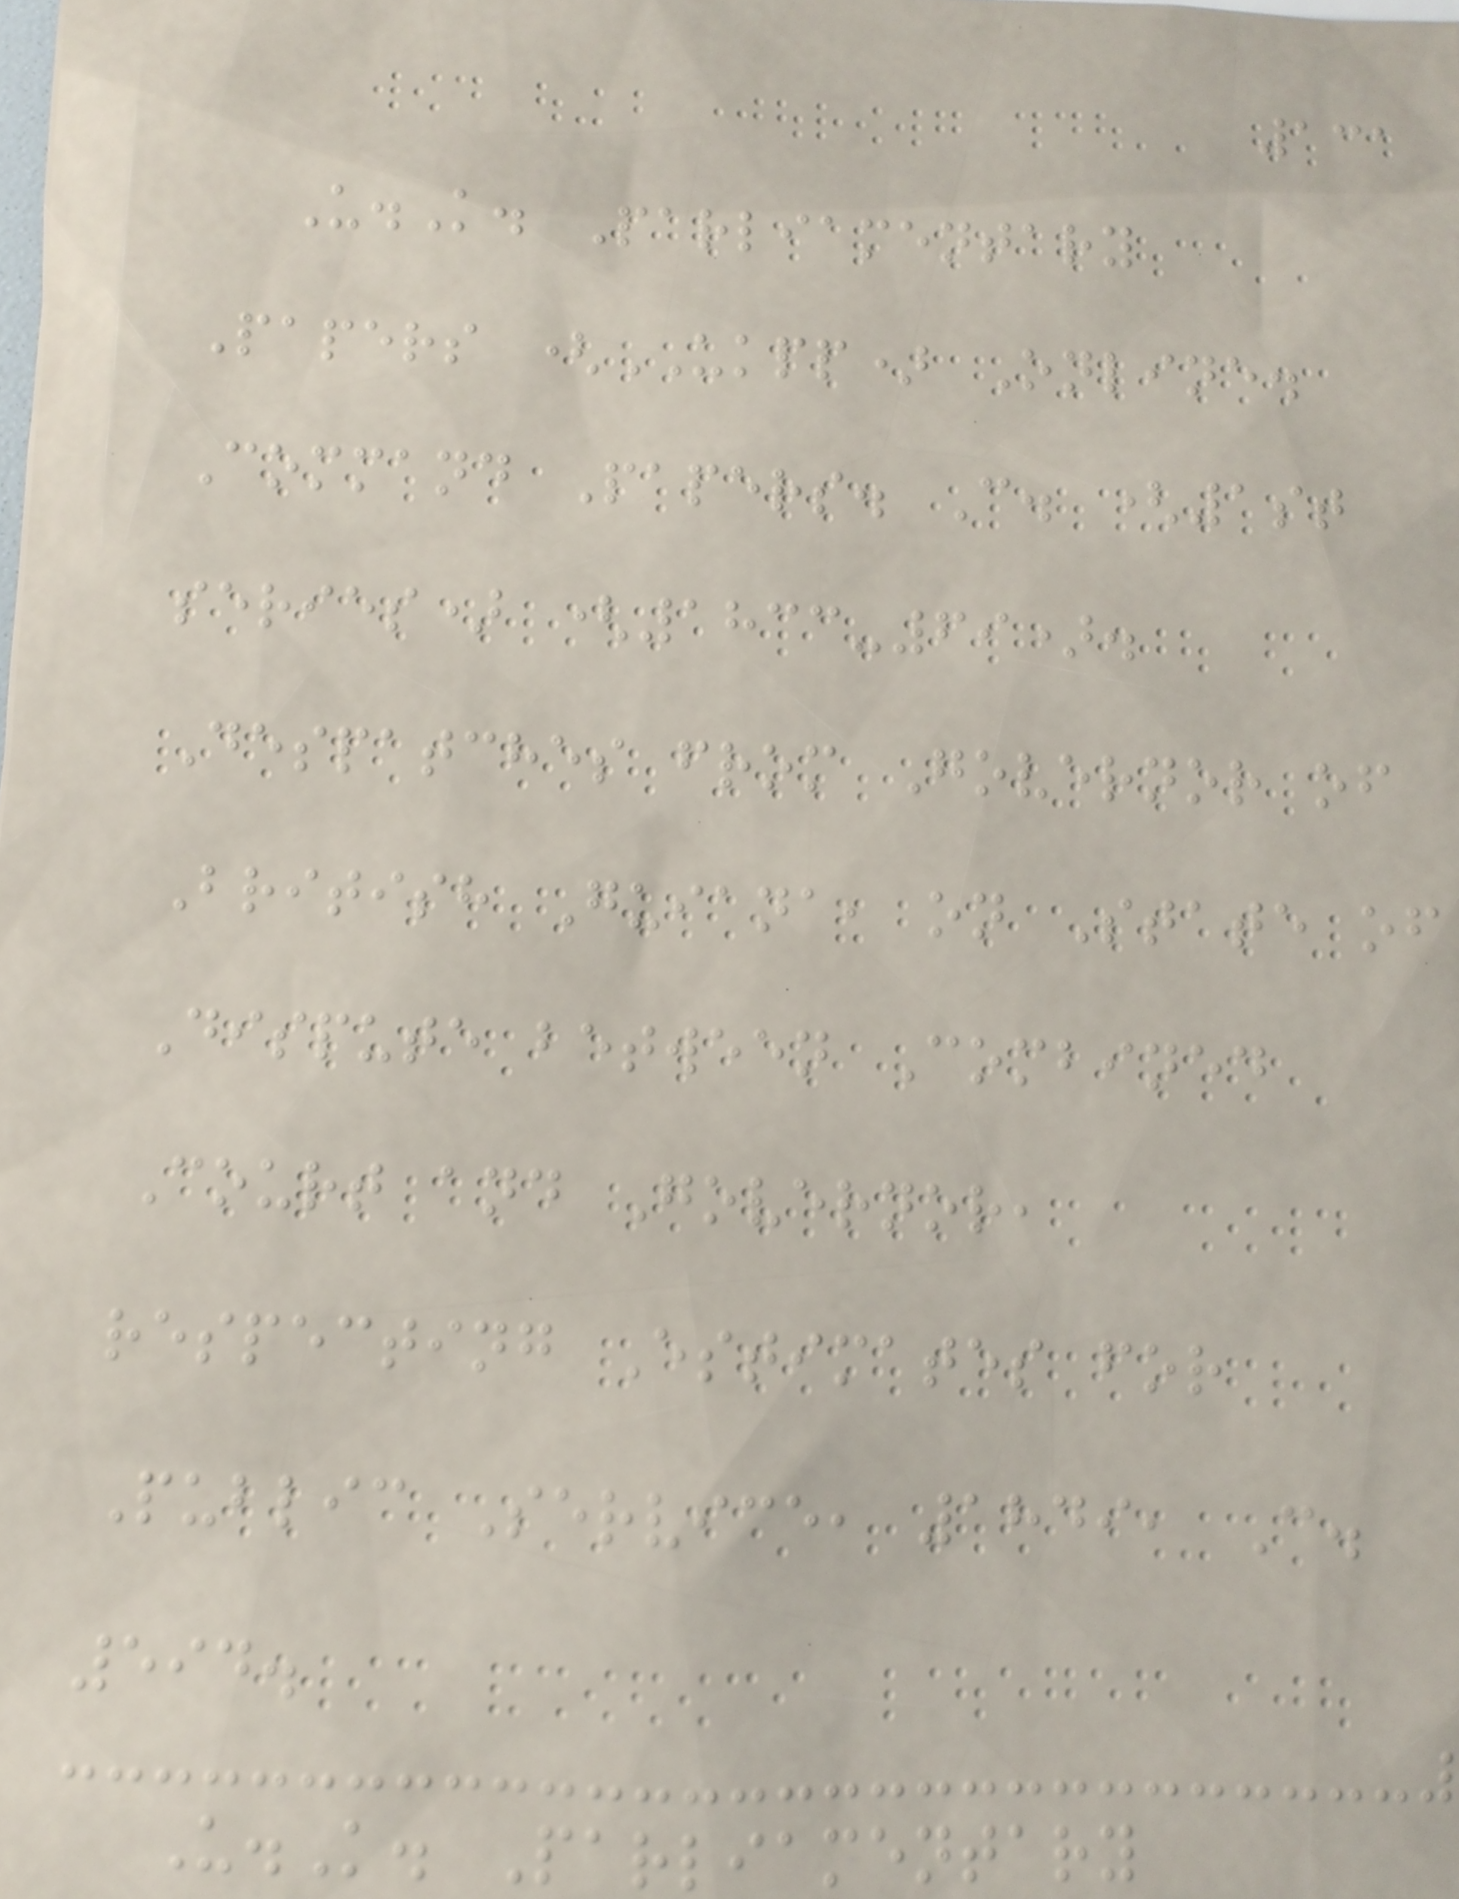131
U.K. Parliamentary
Papers (UKPP) Online.
Command Papers. C. (1st
series) (1833-69).
Despatches from Governor of
British Guiana, on State of
Dispute between Combined
Court and Governor,
respecting Estimates for
Public Service, 1849, C.
594.
U.K. Parliamentary
